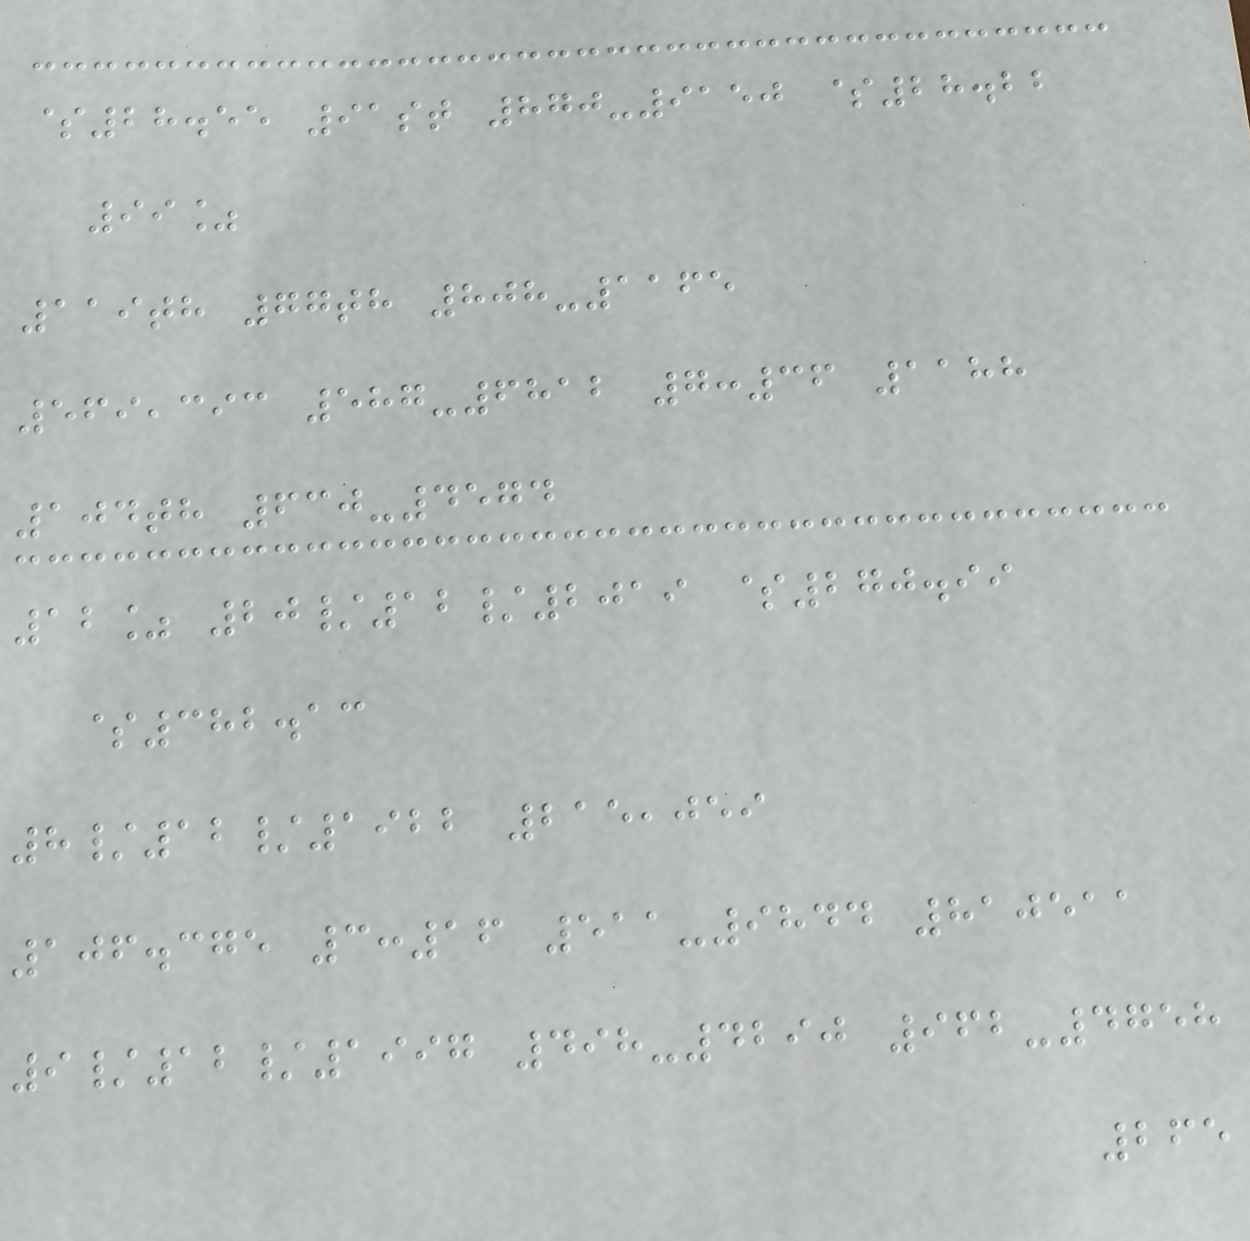$28.55 91st 870-9150 $28.22
99%
119th 77th 808-1165
569,393 587-6812 7:36 1188
104th 630-4574
12% 20/12/2019 $270.99
$382.13
8/12/1922 215,059
106.375 3:16 511-9844 810511
9/12/1997 498-4290 962-4758
265
